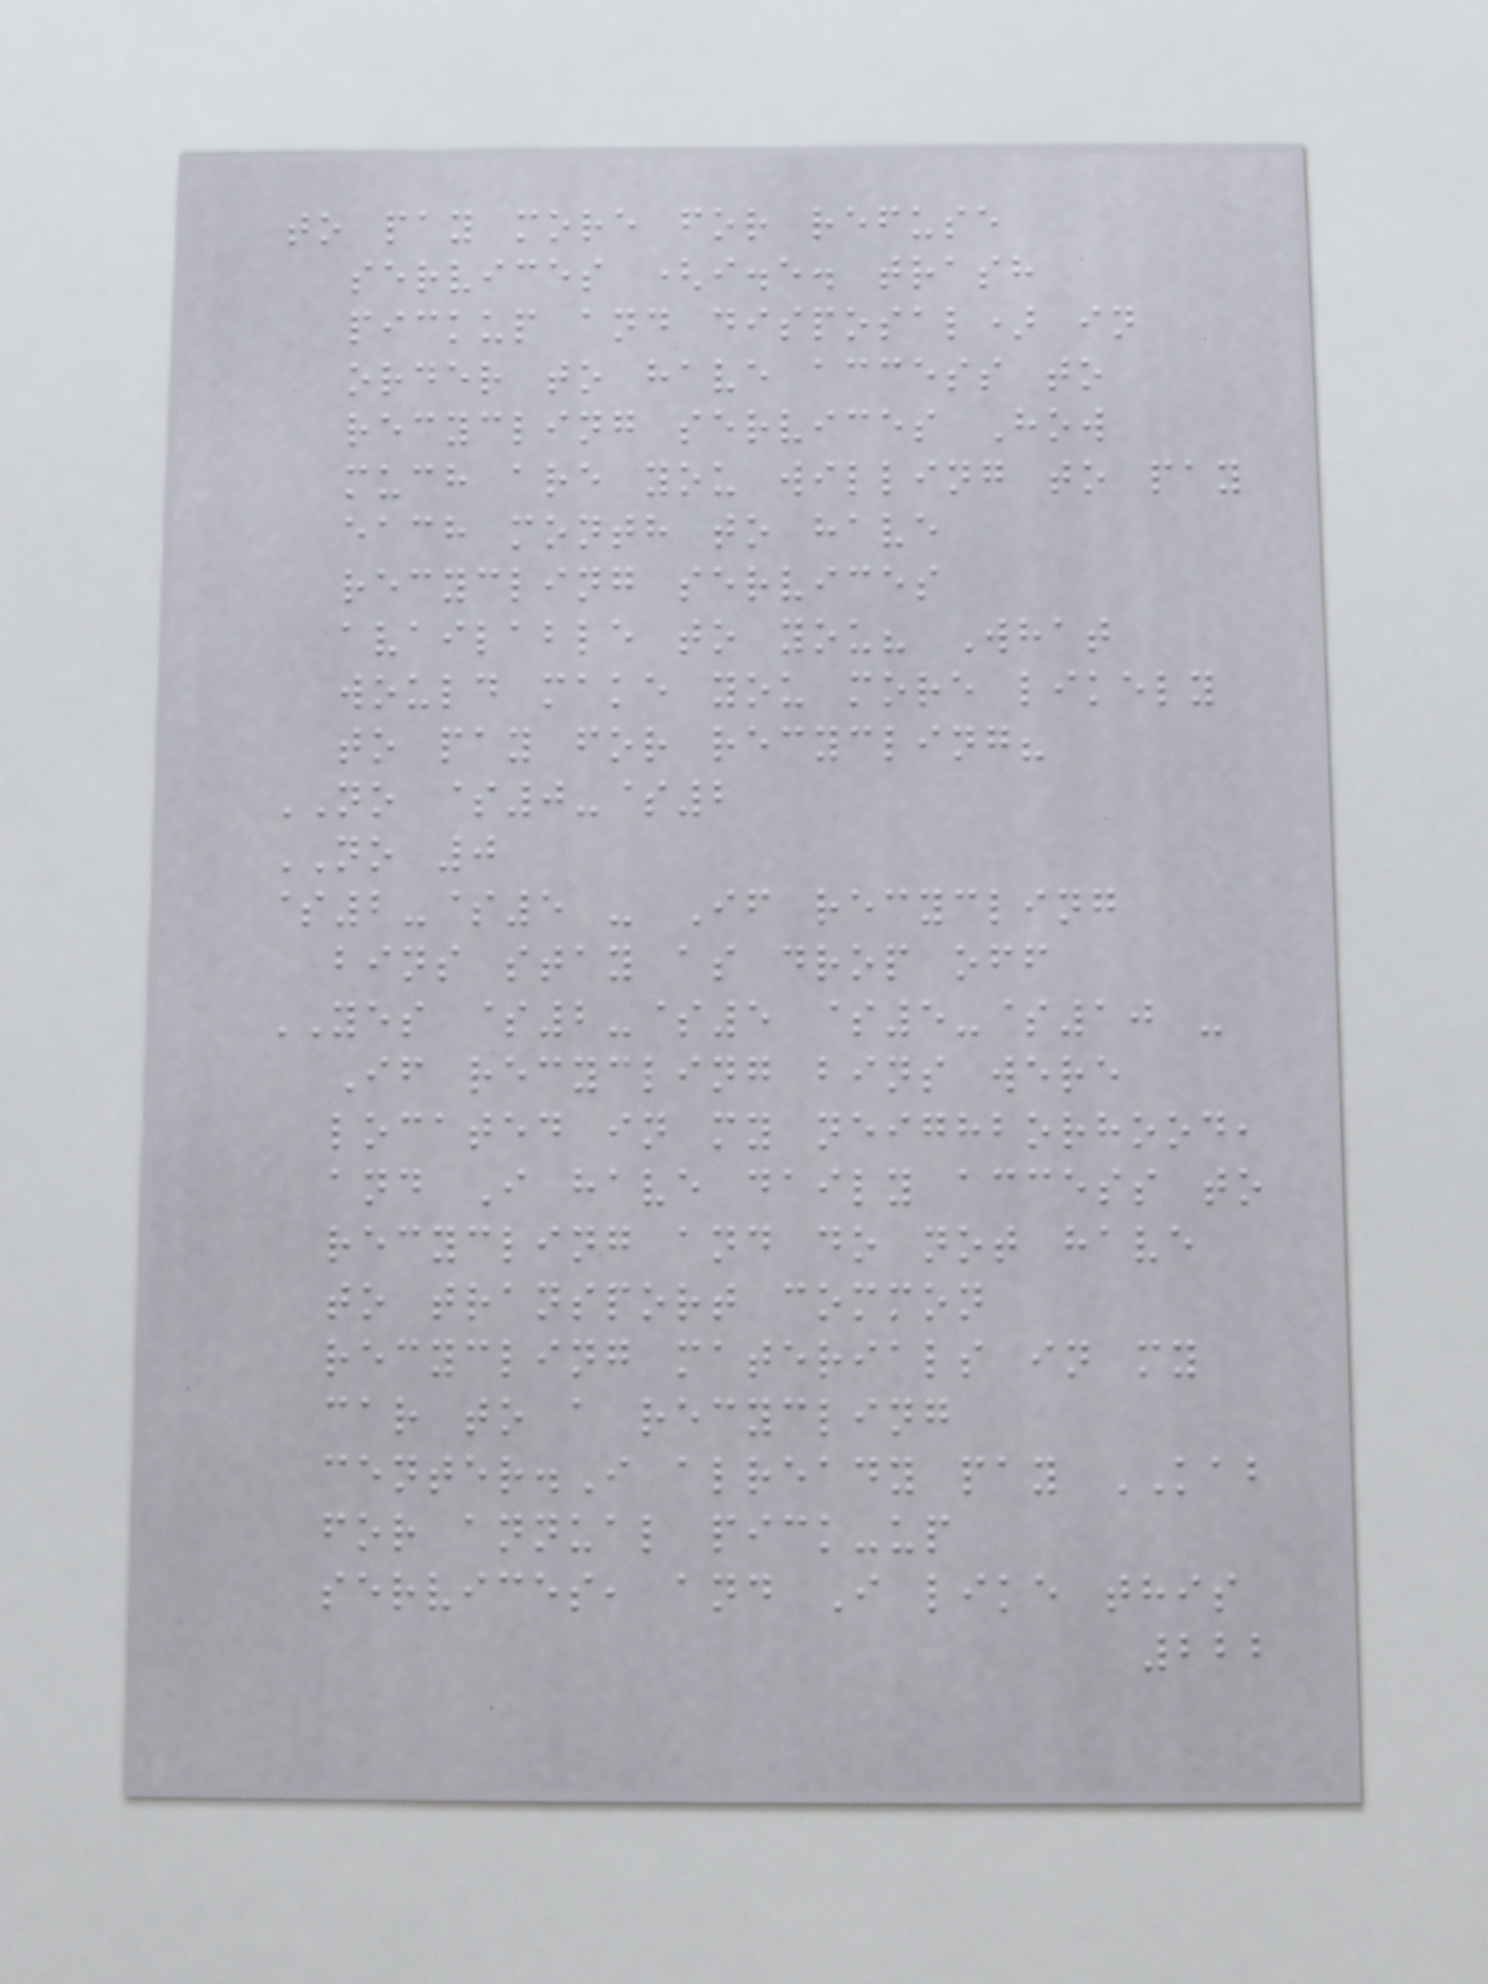to pay more for refuse
services (i.e. trash
pickup and disposal) in
order to have access to
recycling services How
much are you willing to pay
each month to have
recycling services
available to you? What
would make you more likely
to pay for recycling?
NO $0-$2
NO 0
$2-$5 - If recycling
bins stay as drop off
YES $2-$5 $5-$10 -
If recycling bins were
located in my neighborhood,
and I have daily access to
recycling and do not have
to transport common
recycling materials in my
car to a recycling
center.I already pay KAB
for annual pick-up
services, and I like this
222
